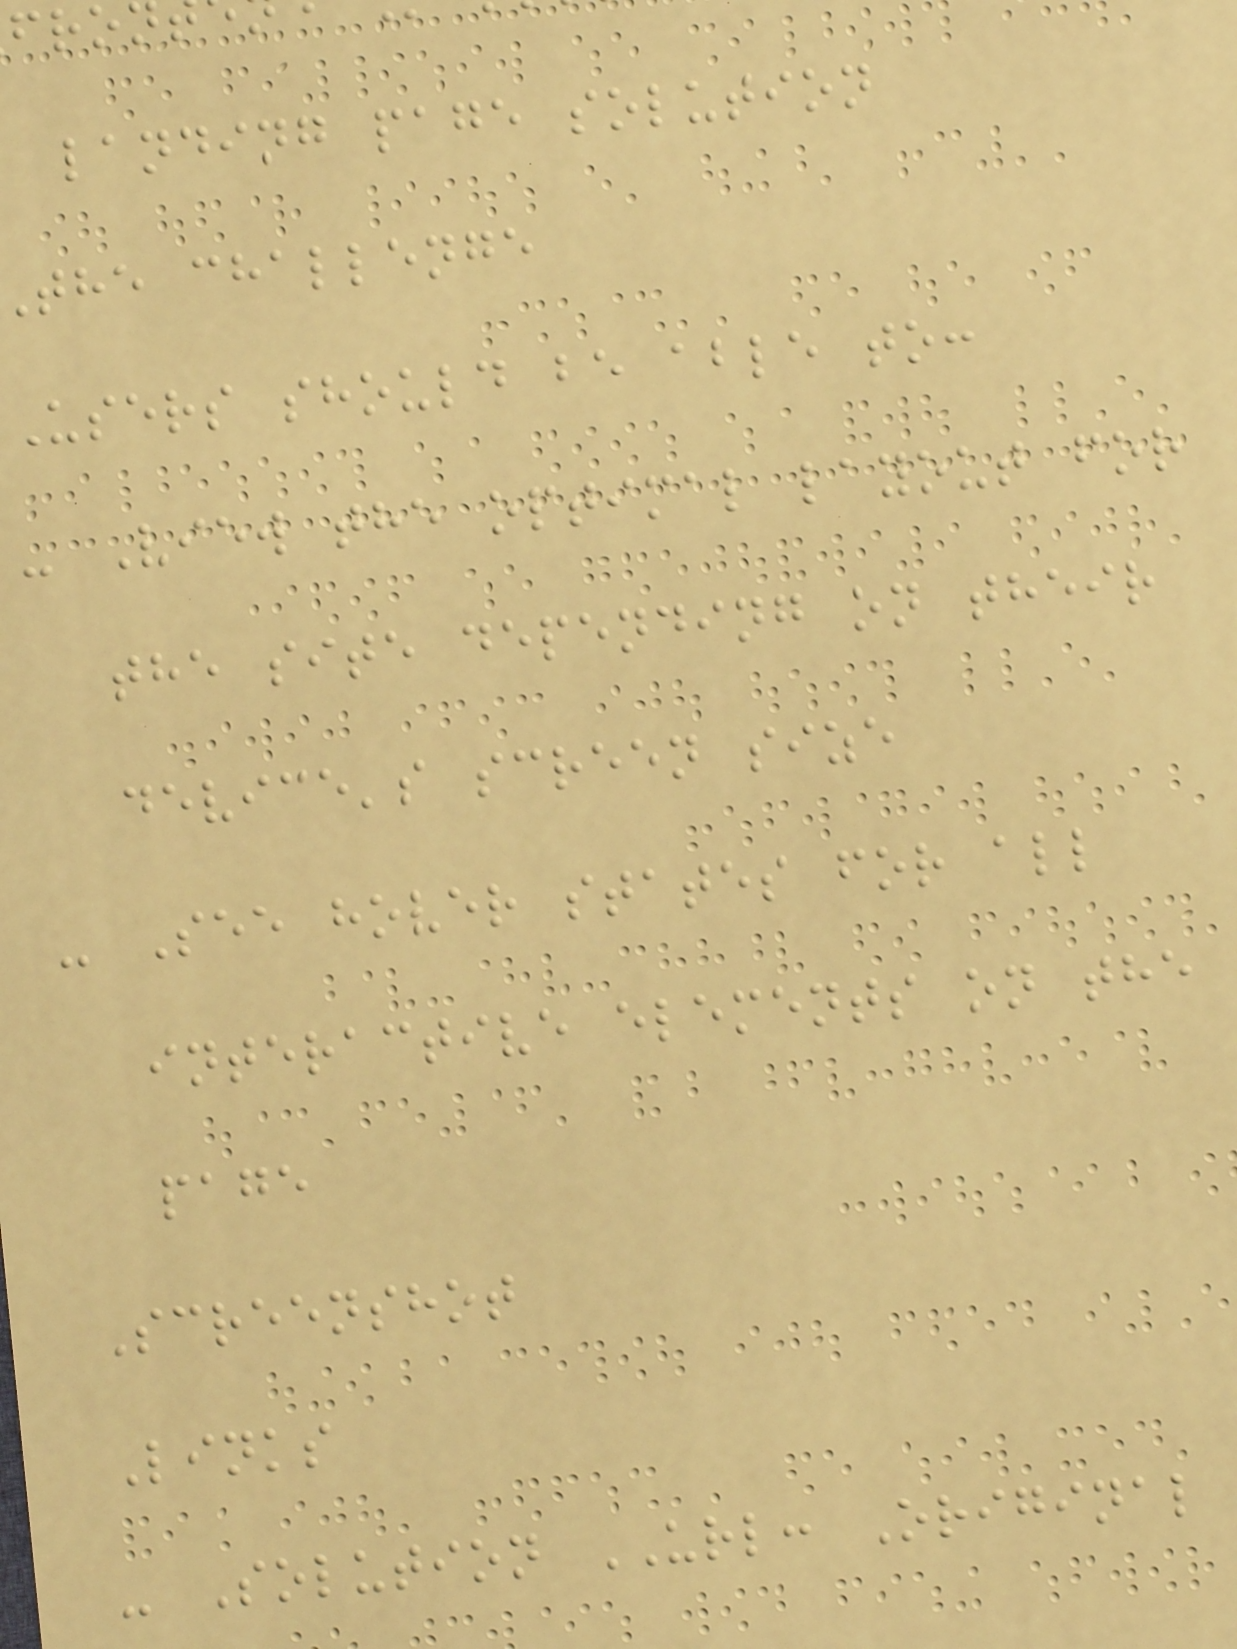landing page solution
the challenge
Users should be able to:
- View the optimal layout for
the site depending on their
device's screen size
- See hover states for all
interactive elements on the
page
Screenshot
Links
- Solution URL: Original
